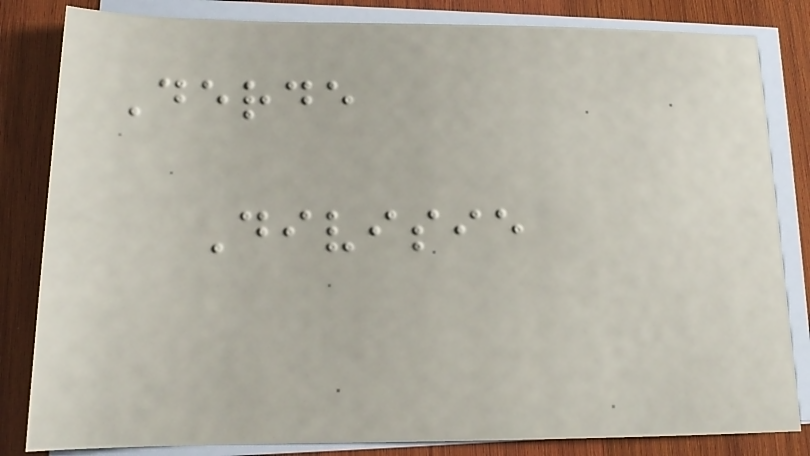Derde
Divisie
